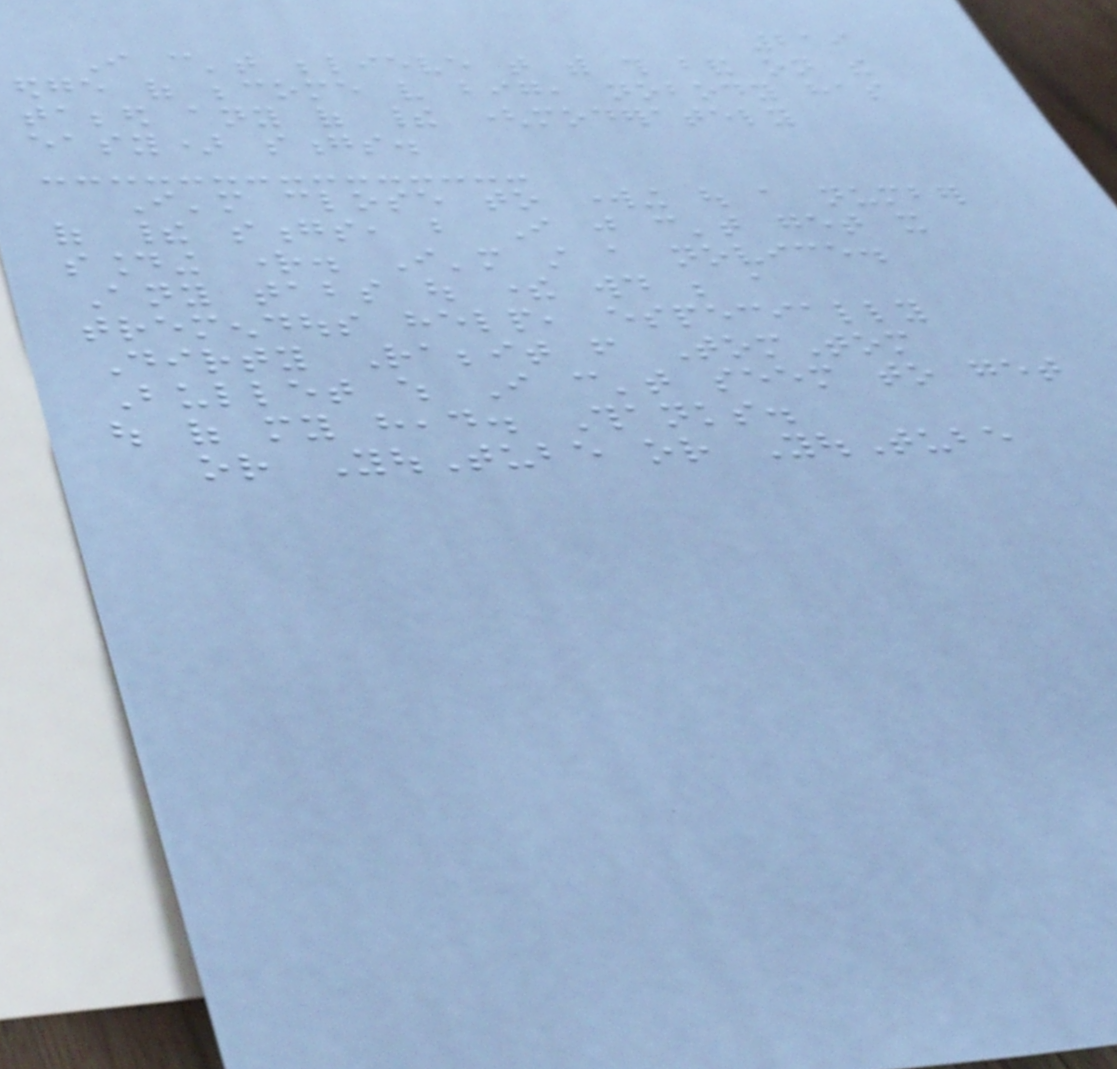219
I can't believe that with this band on the
edge of become very big, nobody has
tabbed any of their (moderately
easy) songs.
I'm close to working out a number
of their songs, but I just can't get it
sounding right. I'm still a novice.
Any tabs out there would be a
tremendous help, especially
Dirty Rabbit from TomTom
Bullet which I can't seem to get
out of my head. Thanks.
or YouTube or YouTube
